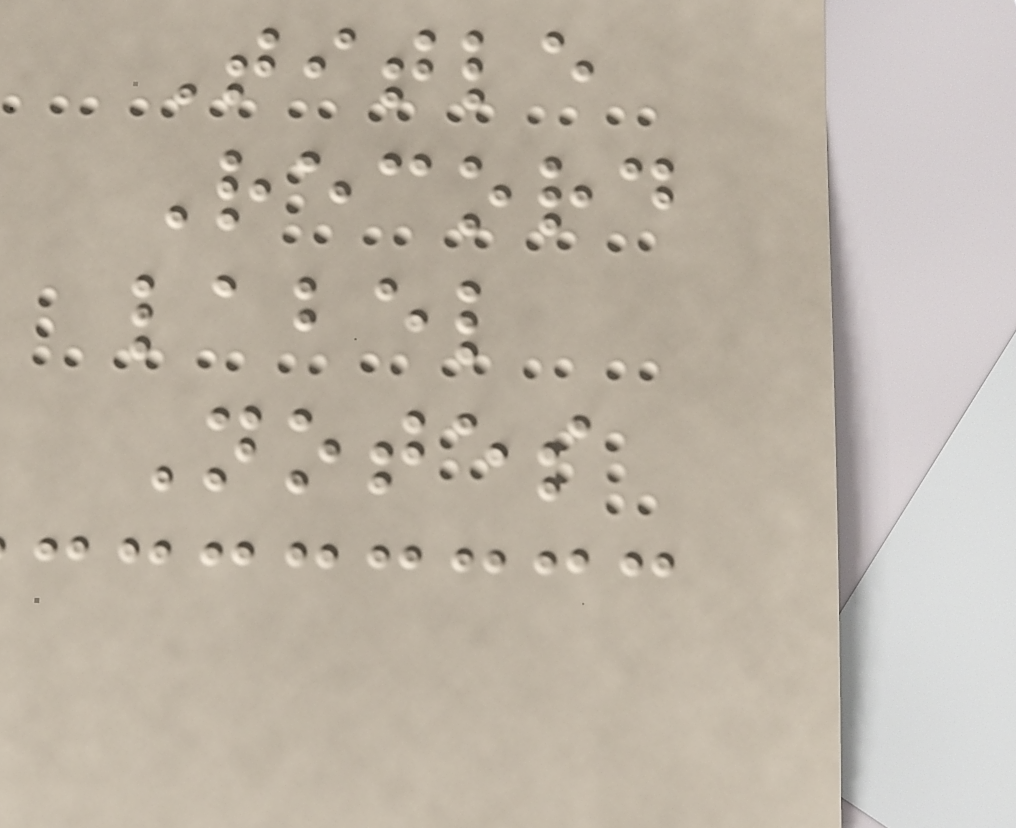Title
Record
label
Notes
